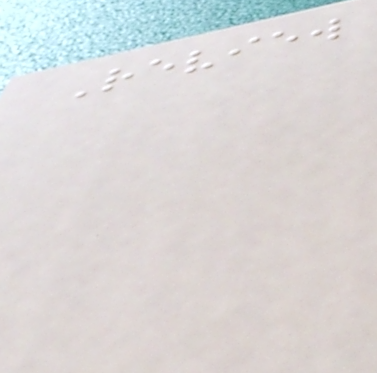Review
